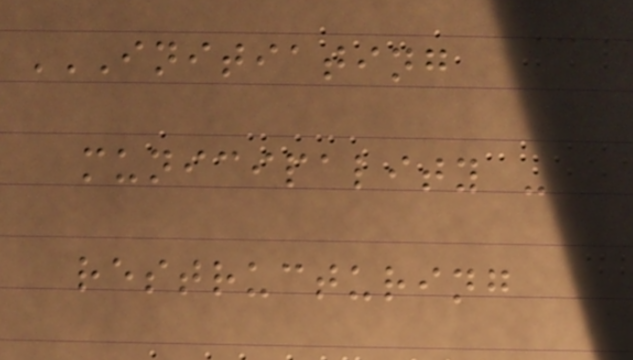INITIATING
MUNICIPALITY -
RESTRUCTURING
